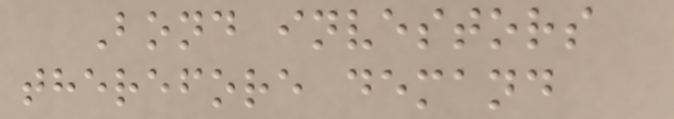Bond investors
therefore demand
